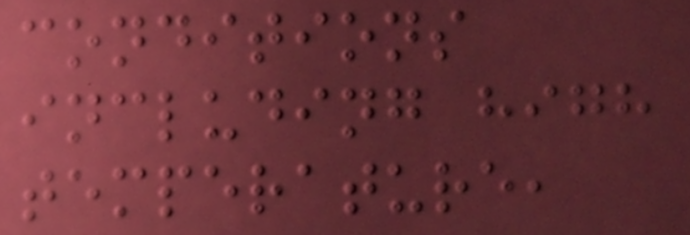conditions
including high
temperature,
